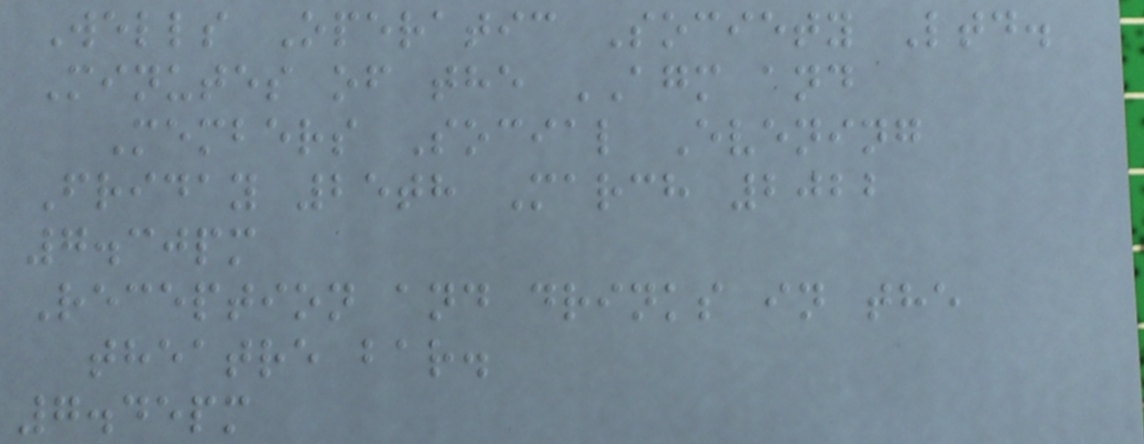Wells Operatic Society Ltd.
Minutes of the AGM and
Members Social Evening
Friday 25th March 2022
7.30pm
Reception and drinks in the
theatre bar.
7.45pm
